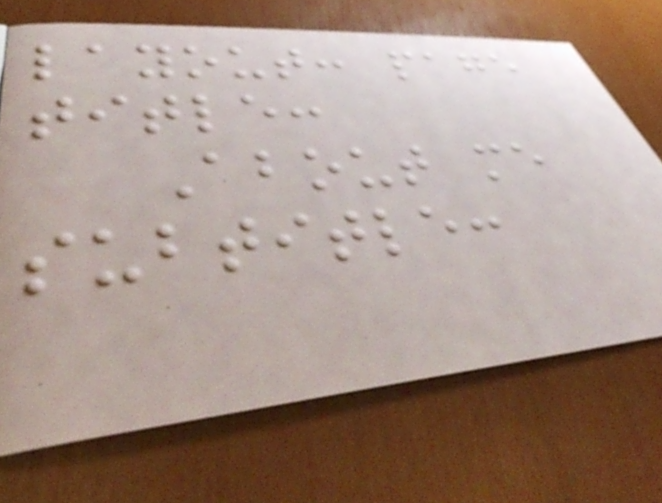layout: page
title:
About me
subtitle:
